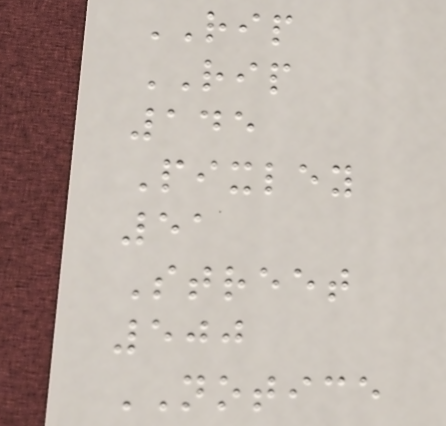RIP
RIP
145
Pixley
51
Street
500
NOTICE
